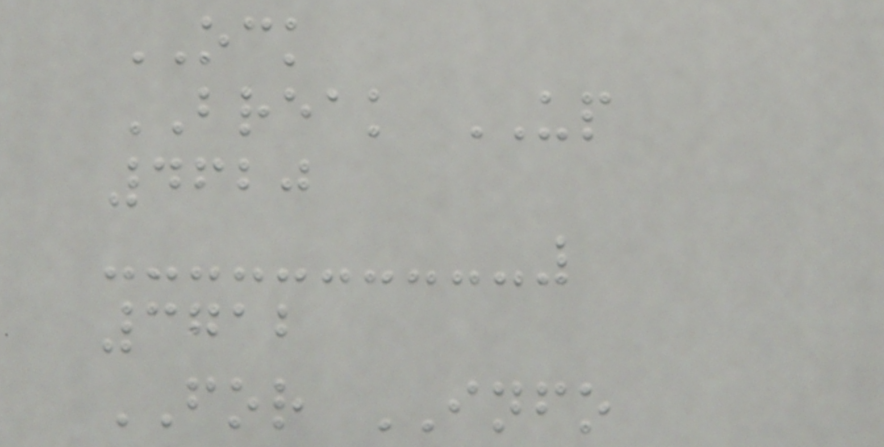OCK
BREAK UP
4620
3712
FOR INFO
